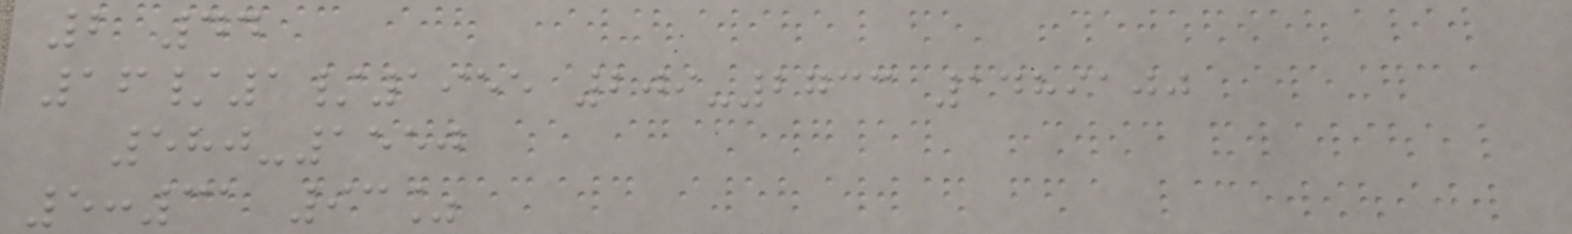2 44
16/1/1955 209-2733 1489100
580-1550
5:31 93%
